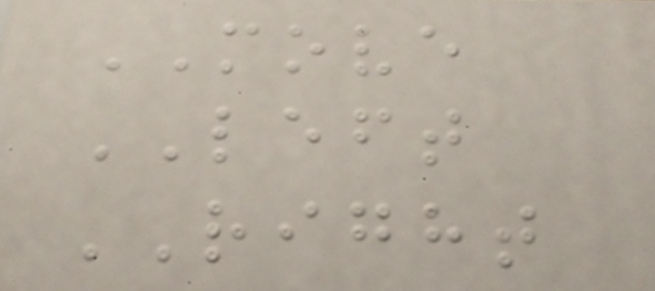MOVE
LEFT
RIGHT
